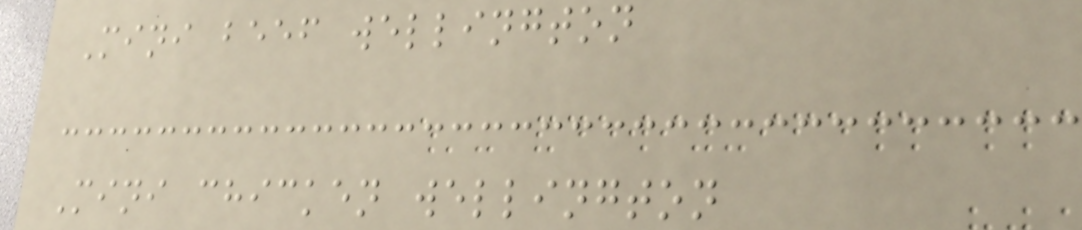Mini beef wellington
Mini chicken wellington
